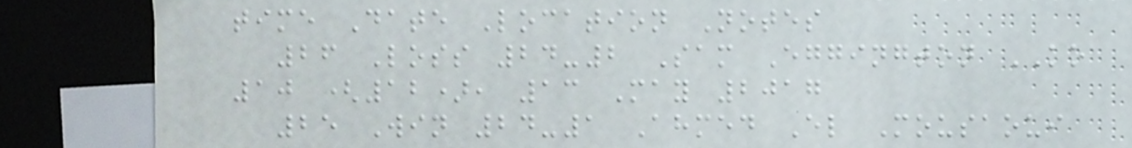time Date Location Notes
26 Loss 24-2 Sam Eggington KO
10 (12), 13 May 2017
25 Win 24-1 Ahmed El Mousaoui
